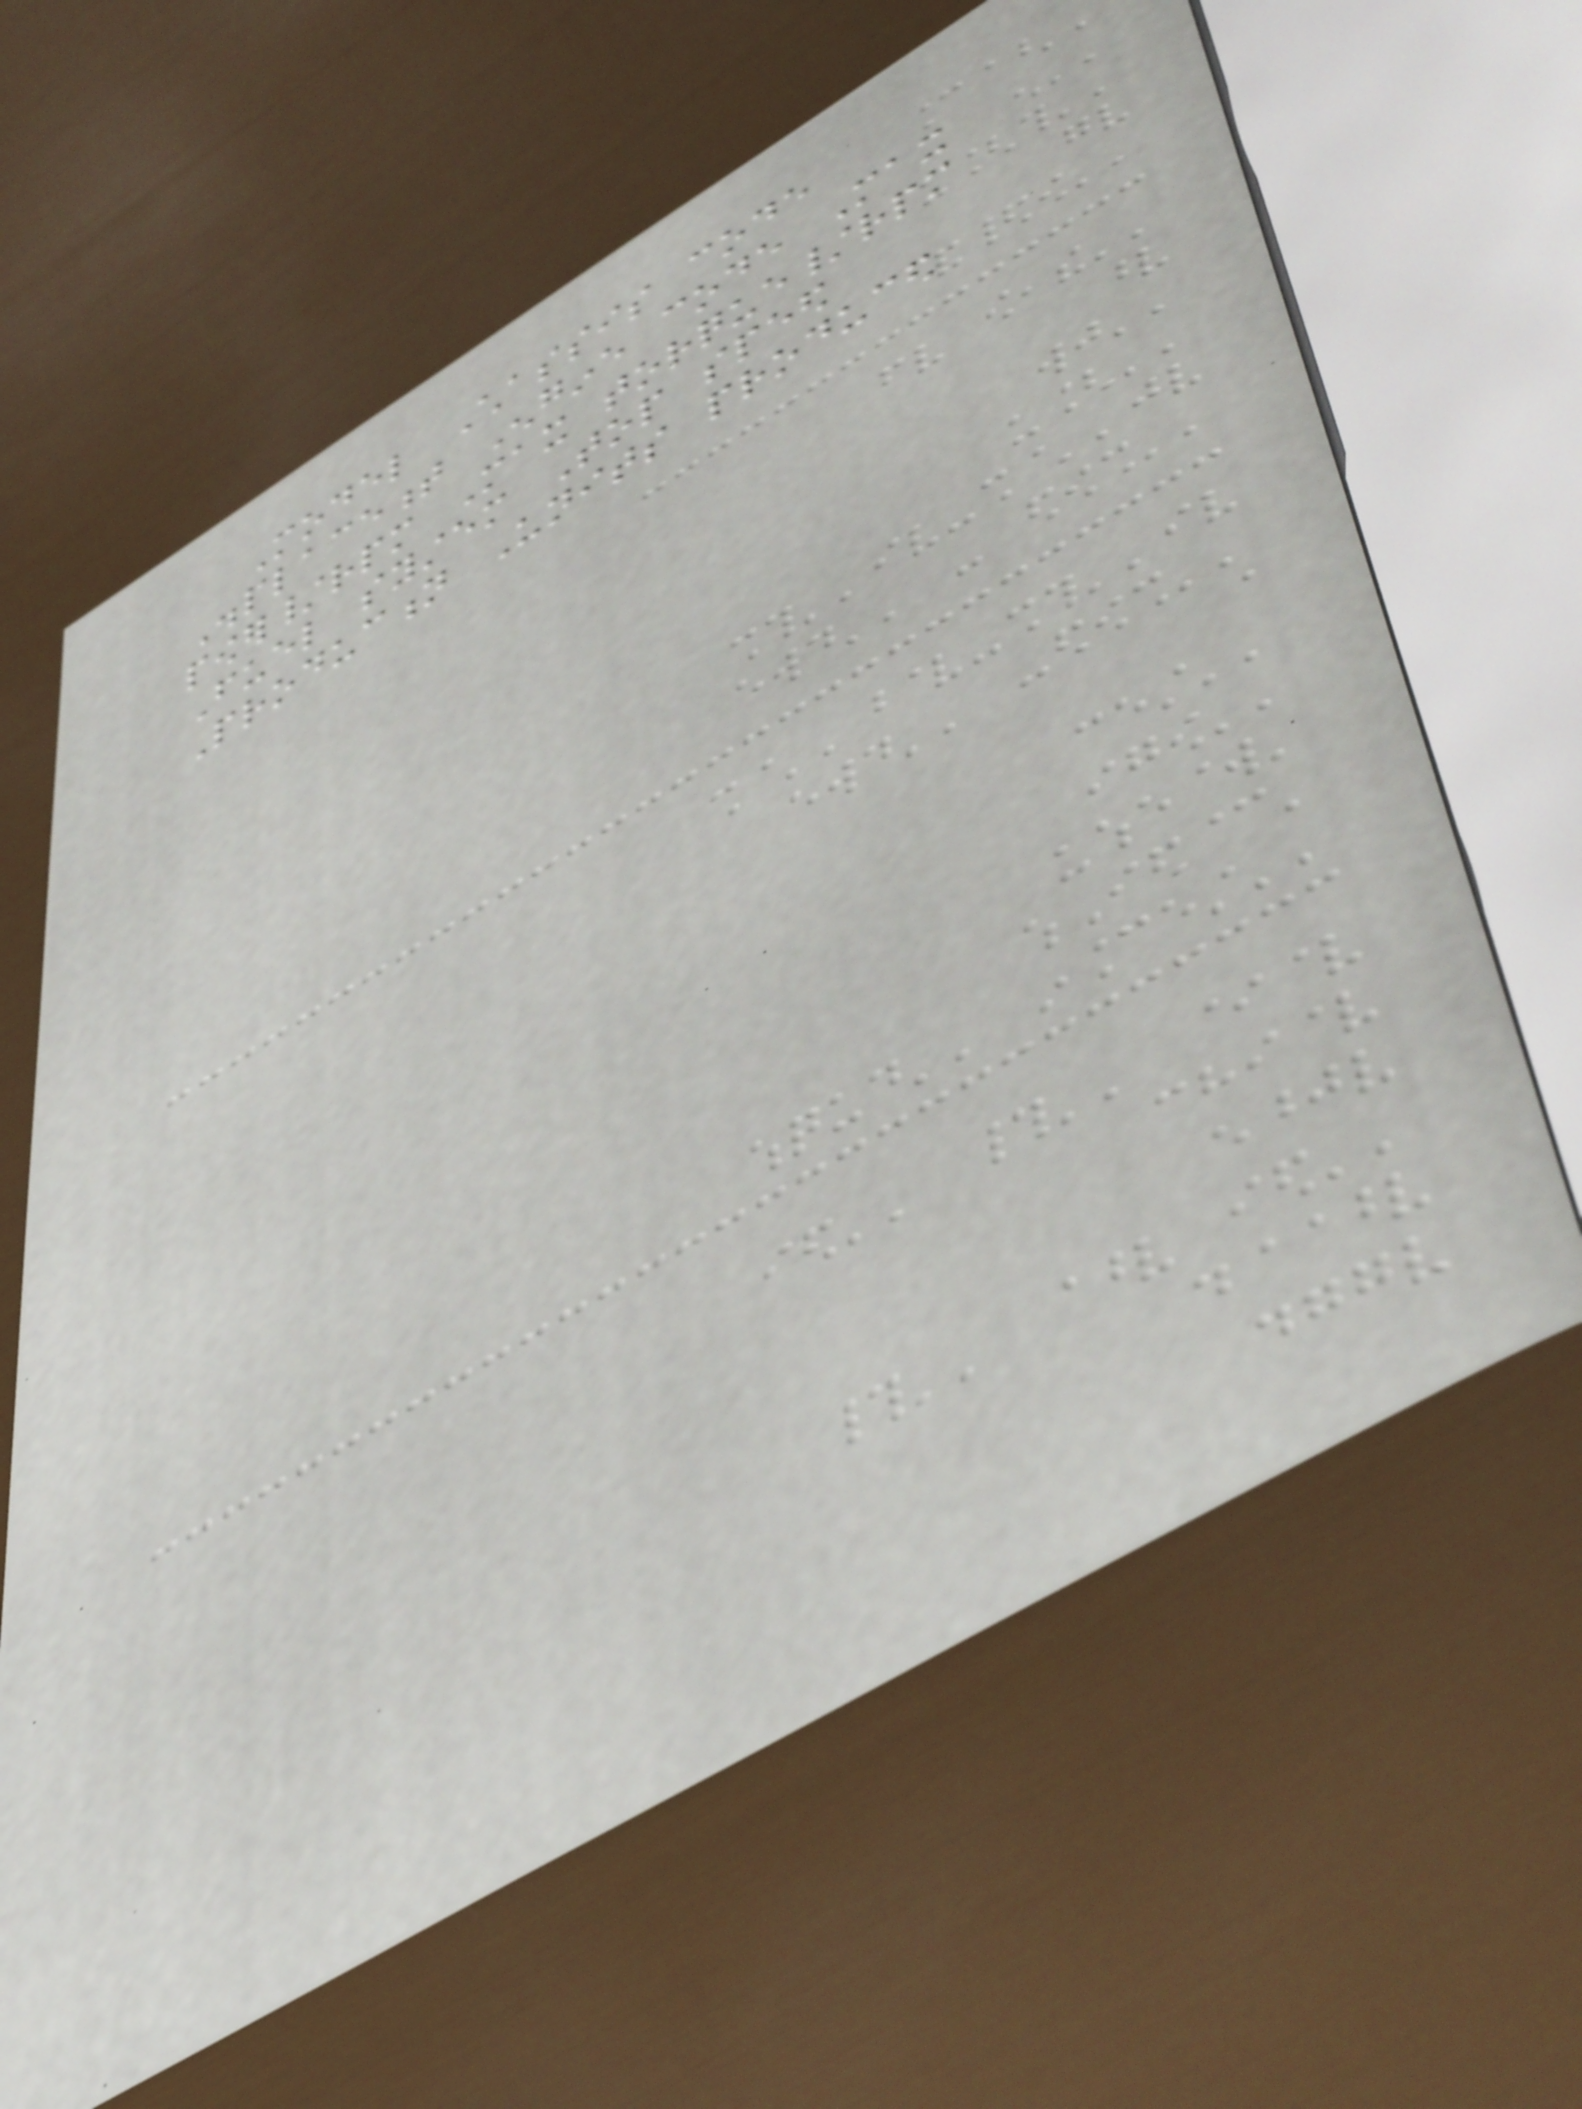Model Chassis code
Displacement Engine code Max
power/rpm Max torque/rpm
Fuel system Top speed
Production Units produced
